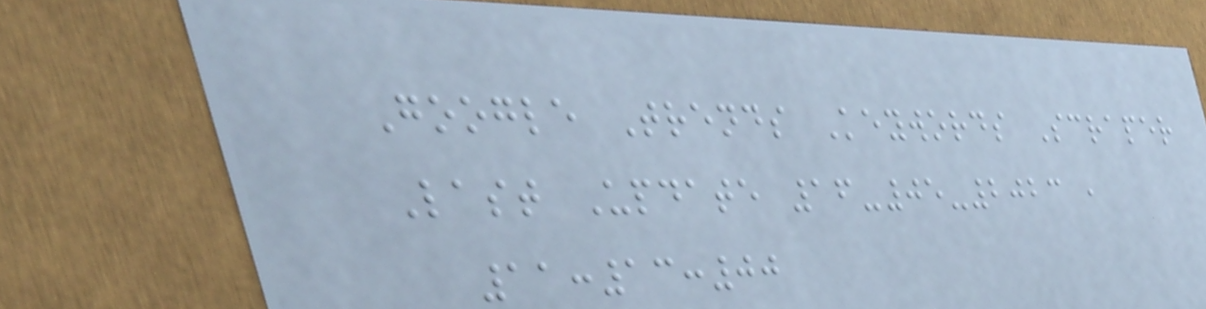Google Trends Keywords Scraper
Last Update 16-05-2023 ,
11:13:00
